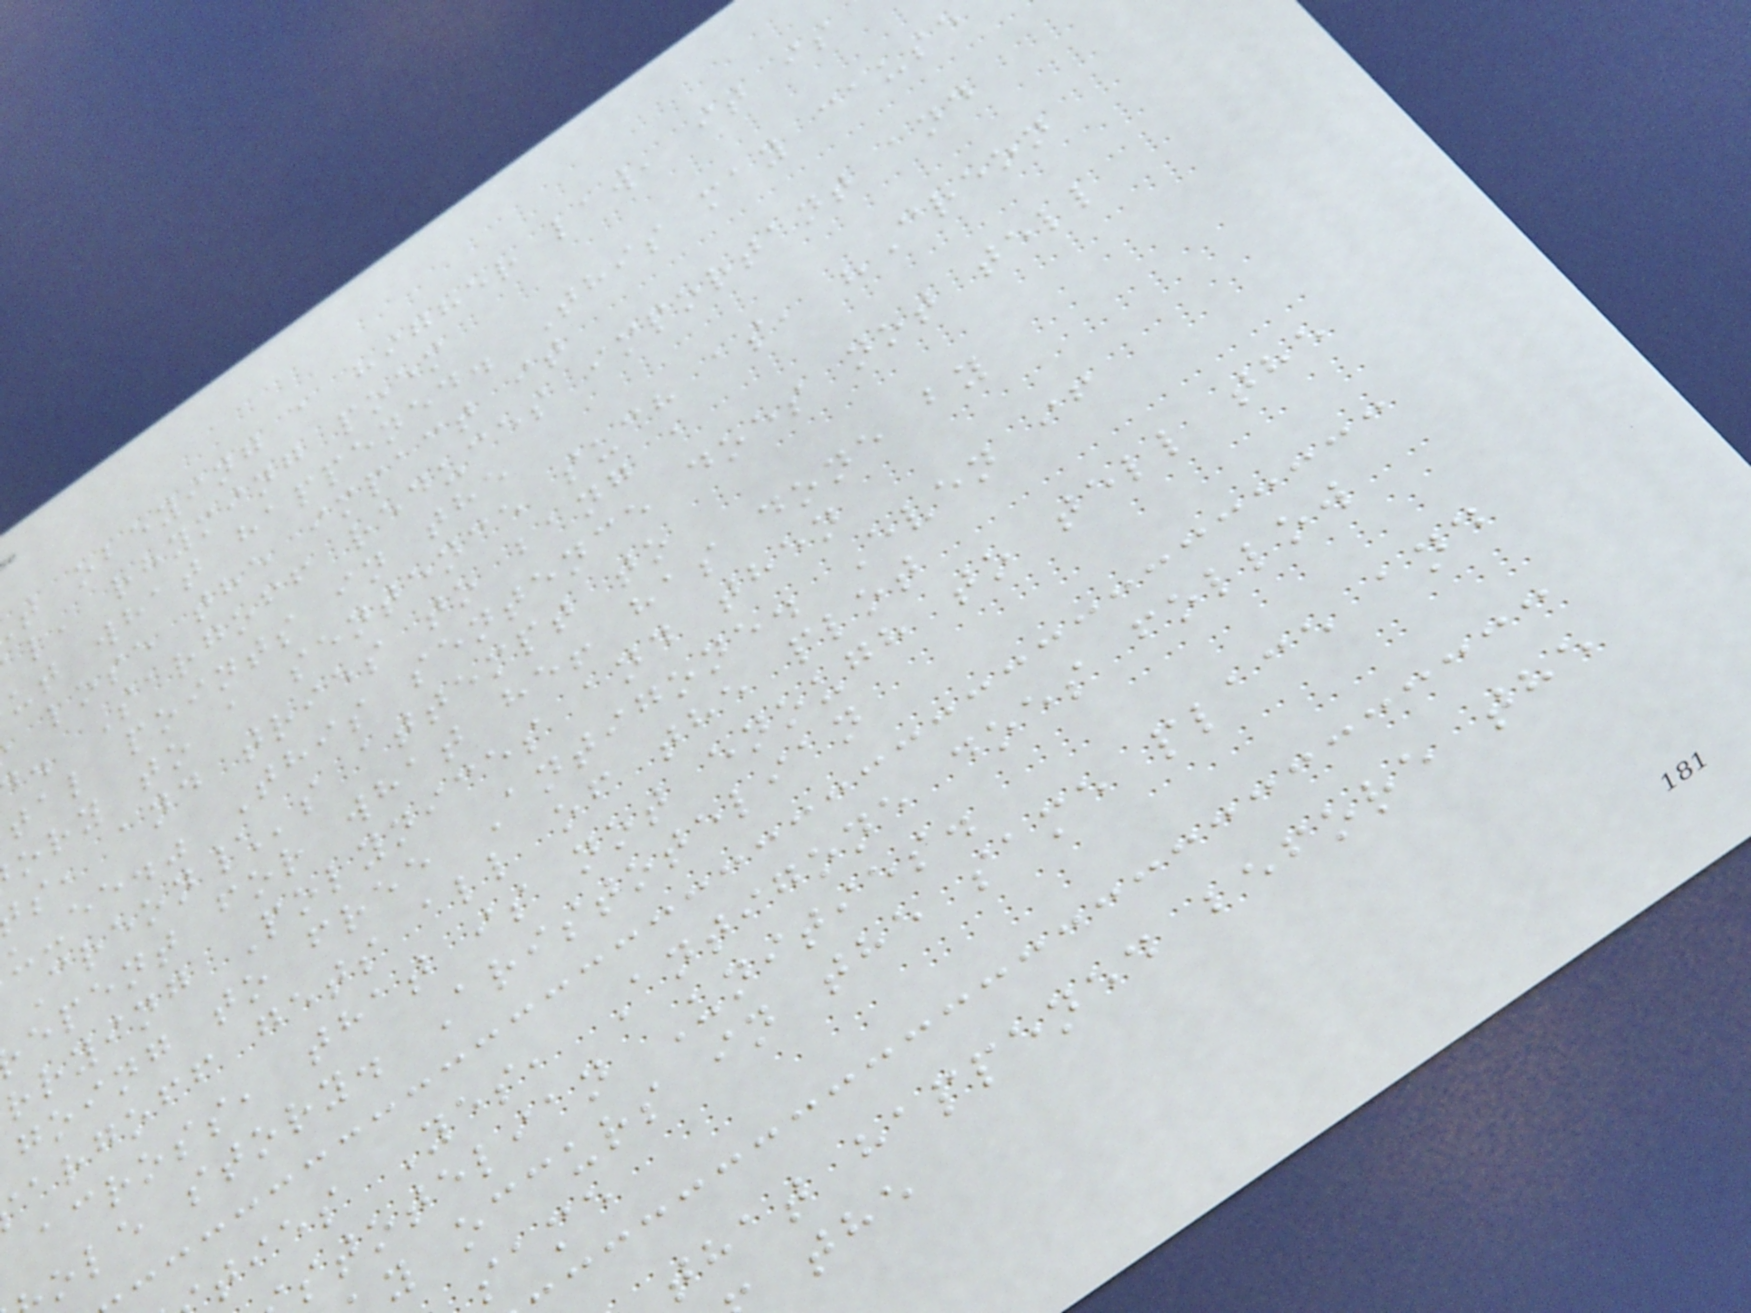t obeying a higher law, it is
l, rhyming poem
ut what happened. This may cause
lose the impact it
. Sargoff reduces important and
tal points in the
ory to a sentence such as, "Creon
s, and tries to bang a
u-ee." This sentence does not tell
Creon\'s attempt to
epent for what he! has done by
rrying Polynices and then
going to free Antigone. Even if
argoff gets all of the plot
across, that is not enough to tell the
ole story. Aristotelian
ties Yes, Antigone does follow
stotelian Unities.
y occurs in the same place and
same
that happened before the
